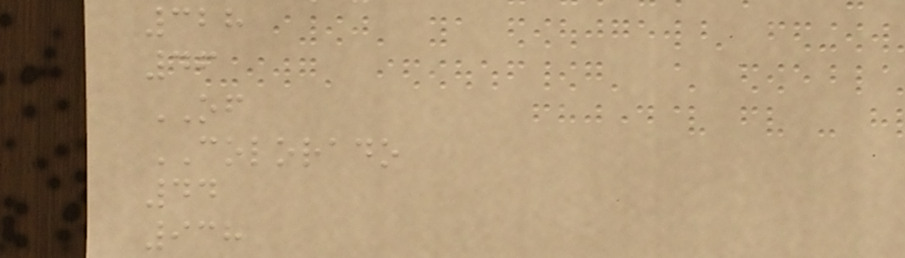328
46
OF
COLORADO
44
938
